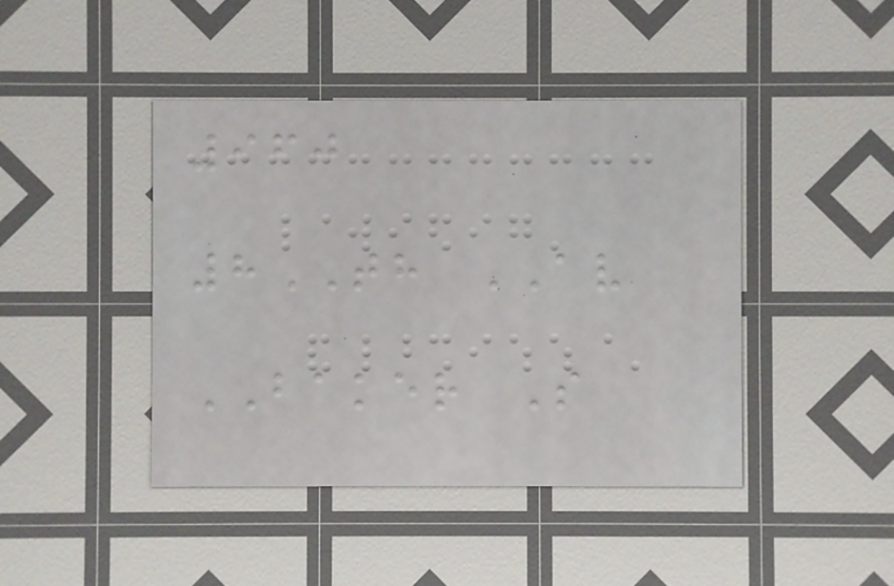960
8TH AV
BAKER S
